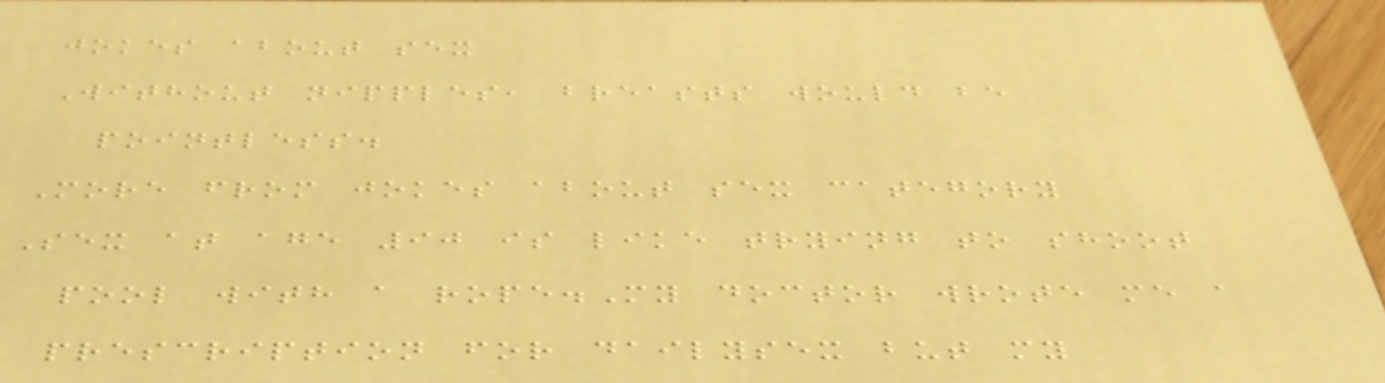jokes about sex
Without nipples, breasts would be
pointless.
More from jokes about sex category
Sex at age 90 is like trying to shoot
pool with a rope.My doctor wrote me a
prescription for dailysex but my
